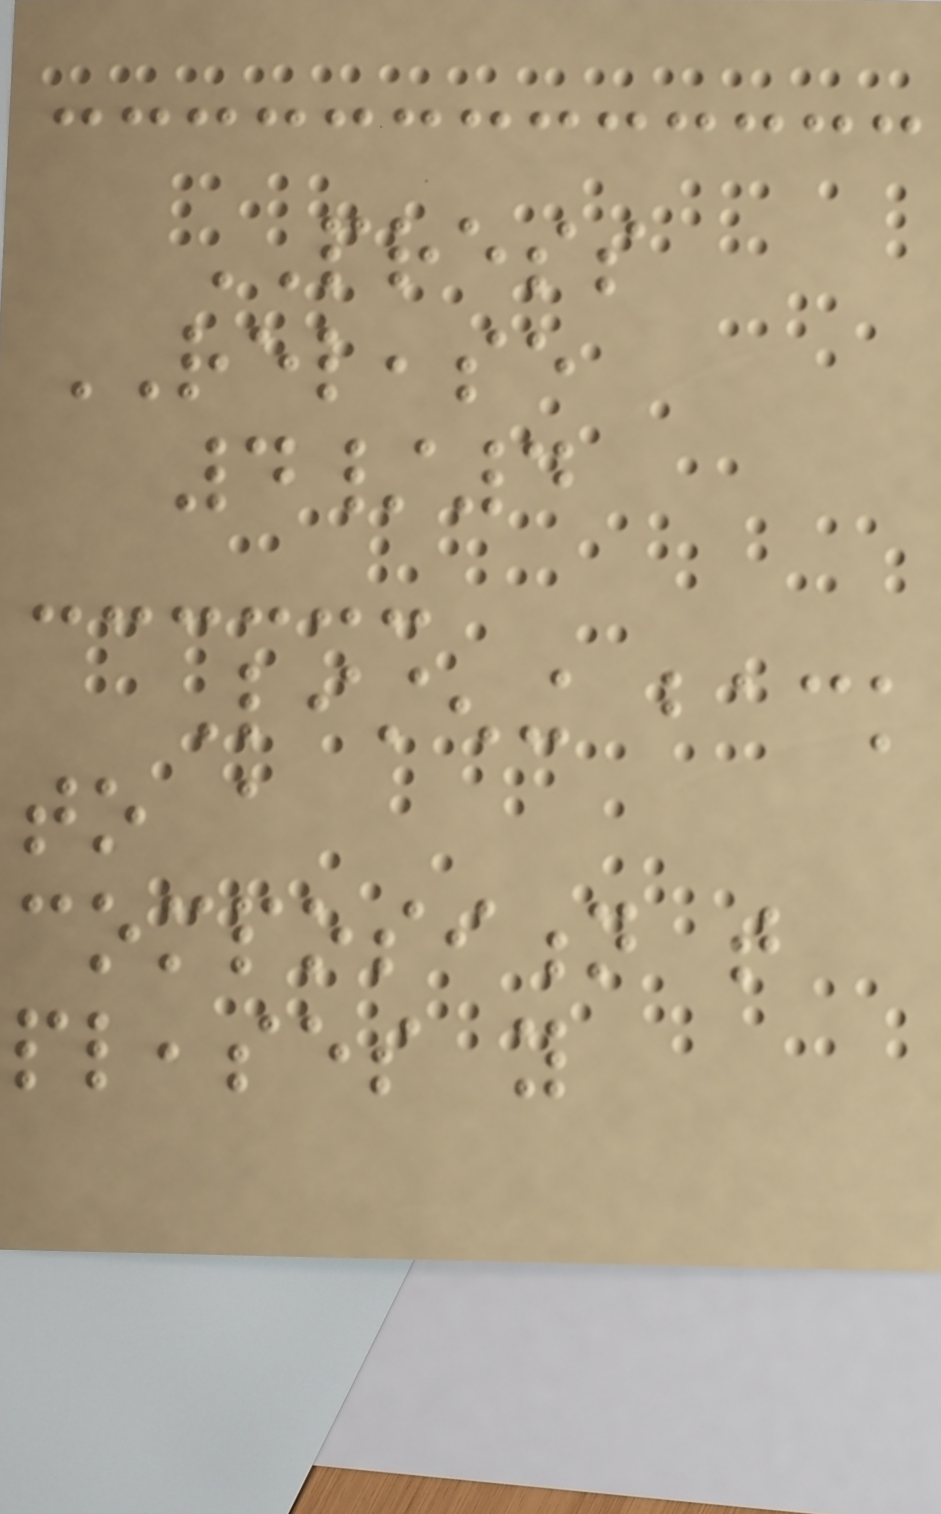PRESS
RELEASE
4/4
Listening back
to a
composition that
pleases you
